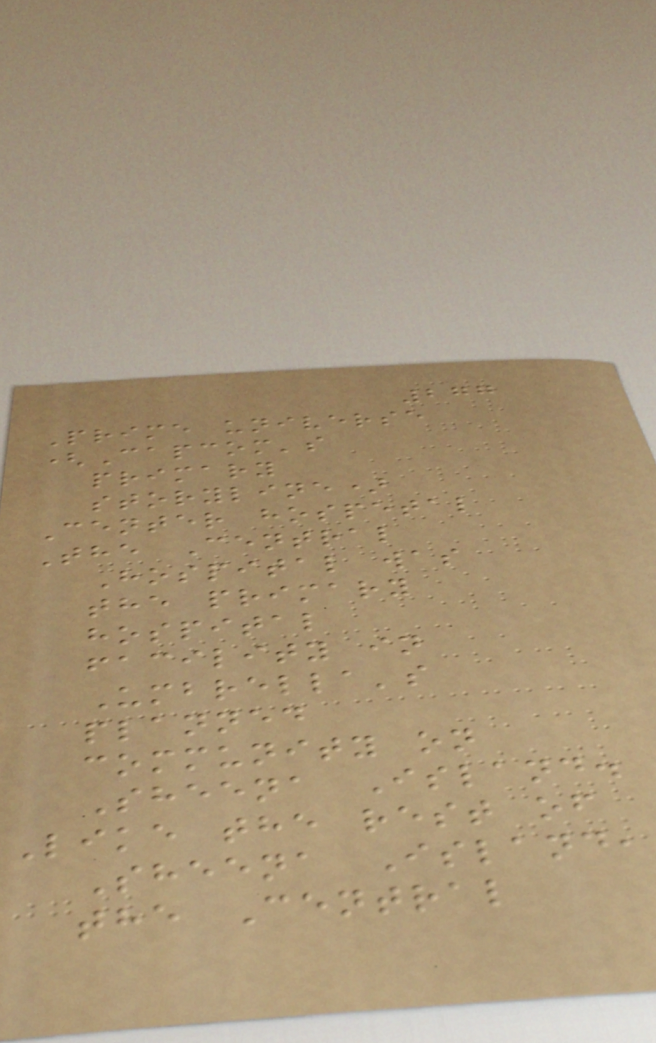277
Prime universe
(Capcom's
primary
storyline)
Center hospetal
The Central
Hospital was
the primary
hospital
facility in
Umbrella's
planned
community on
Sheena Island.
Like the rest of
Sheena Island,
the Central
